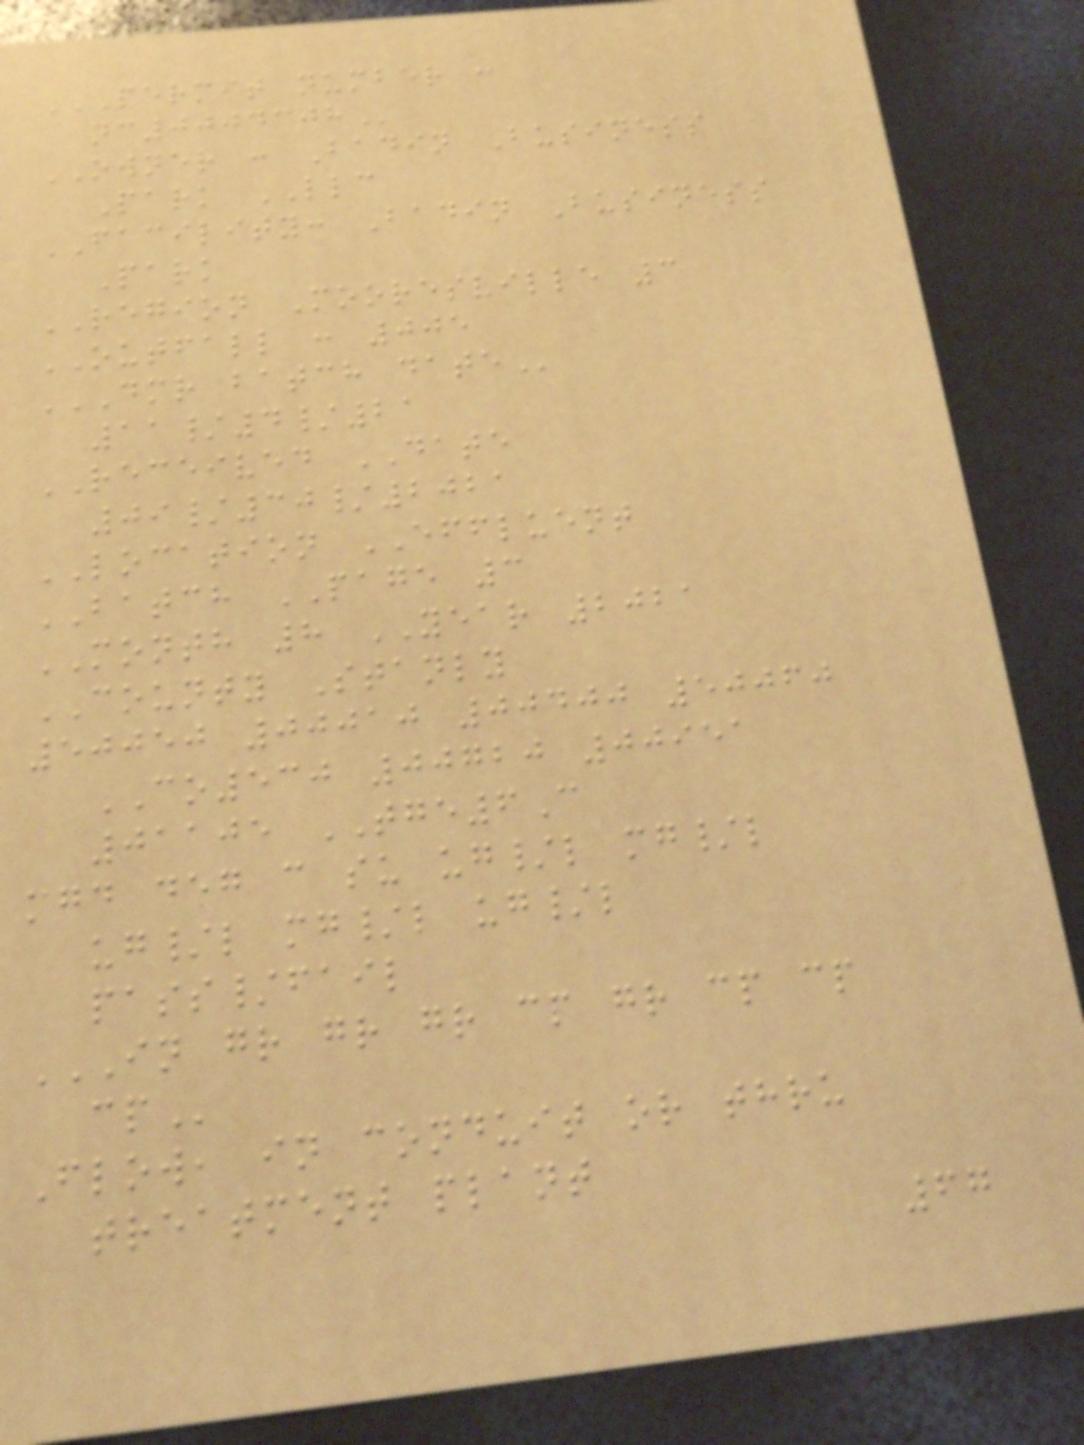PERMIT NUMBER :
NC0004308
OWNER : Badin Business
Park LLC
FACILITY: Badin Business
Park
REGION Mooresville 3
OUTFALL : 005
DMR BATCH DATE
11/4/21
RECEIVED DATE
09/30/2021
LOCATION EFFLUENT
BATCH PAGE 3
MONTH 8 YEAR 2021
COUNTY Stanly
50050 00010 00400 50060
CO530 00720 00951
01105 TGE6C
mgd deg c su ug/l mg/l
ug/l mg/l ug/l
pass/fail
IN GR GR GR CP GR CP CP
CP
Flow, in conduit or thru
treatment plant
67
